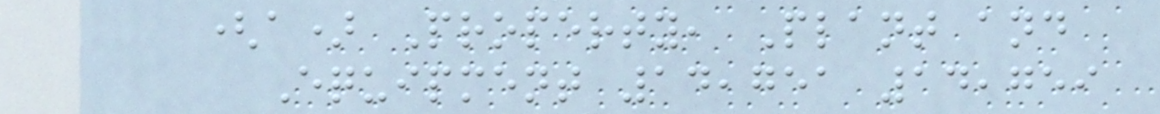(a) Property, Plant and
Equipment 14,751 14,759
